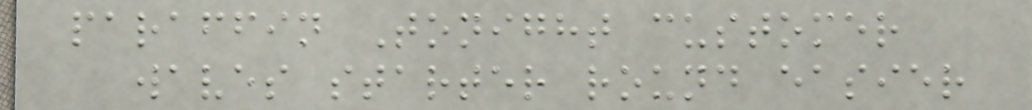paraffin Tonight customer
waves starter round easier
